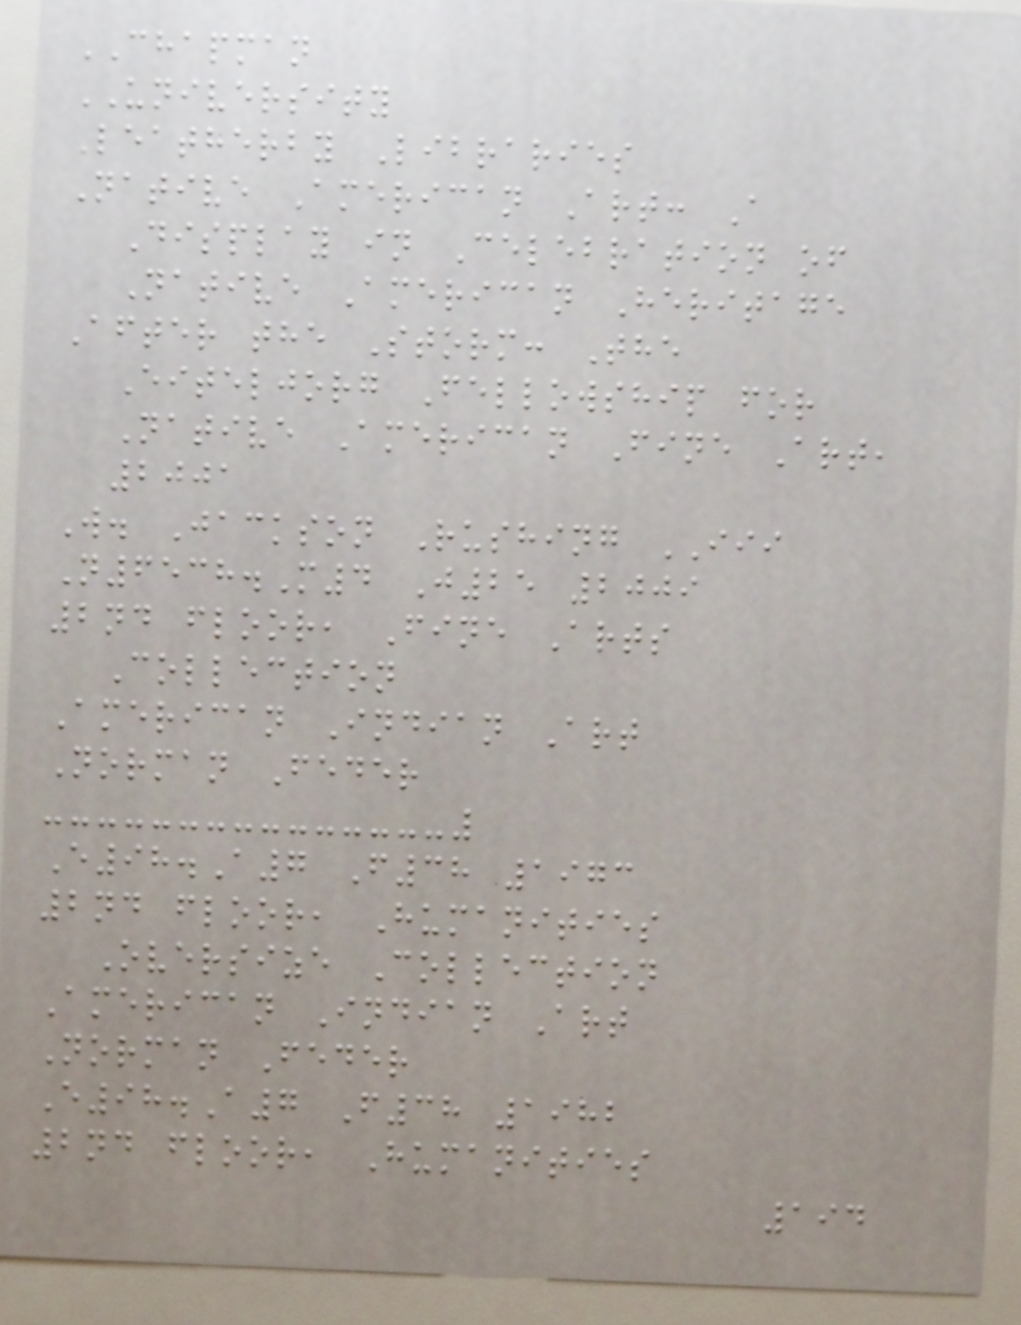CHAPMAN
UNIVERSITY
Leatherby Libraries
Native American Art: A
Display in Celebration of
Native American Heritage
After the Storm: The
Eiteljorg Fellowship for
Native American Fine Art,
2001
W. Jackson Rushing III
N6538.M4 J25 2009
2nd floor, Fine Arts
Collection
American Indian Art
Norman Feder
E98.A7 F38 1973
2nd floor, Humanities
Oversize Collection
American Indian Art
Norman Feder
E98.A7 F38 1982
2nd floor, Humanities
194
